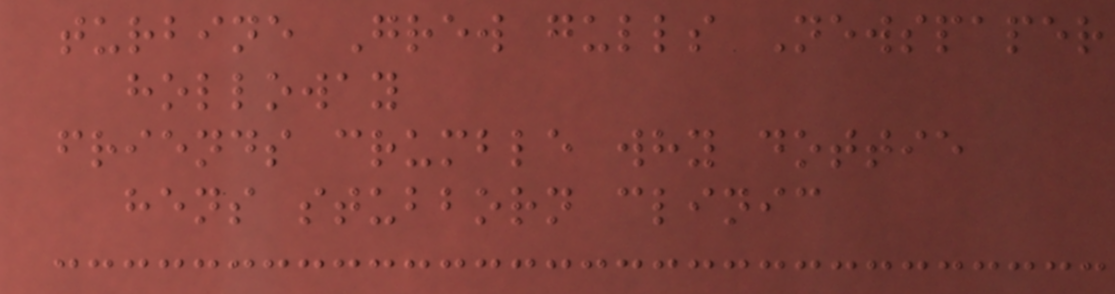turbine Grew gulls Newspaper
holloway
friends crumble why dottie
hens stubborn clinic
